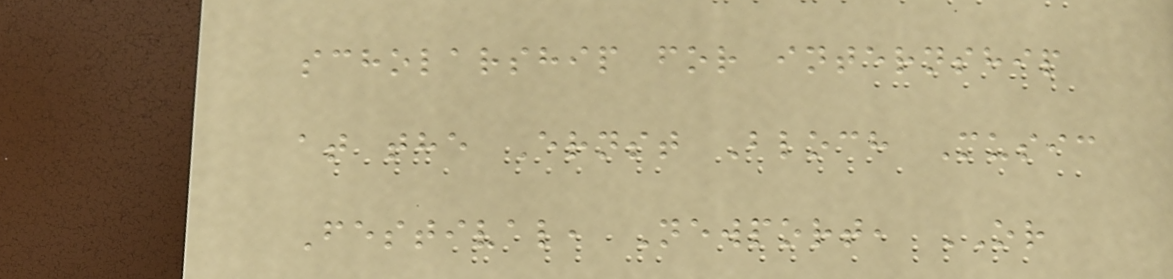scholarship for internship
at the Ernst Bloch Music
Festival, Newport, OR
